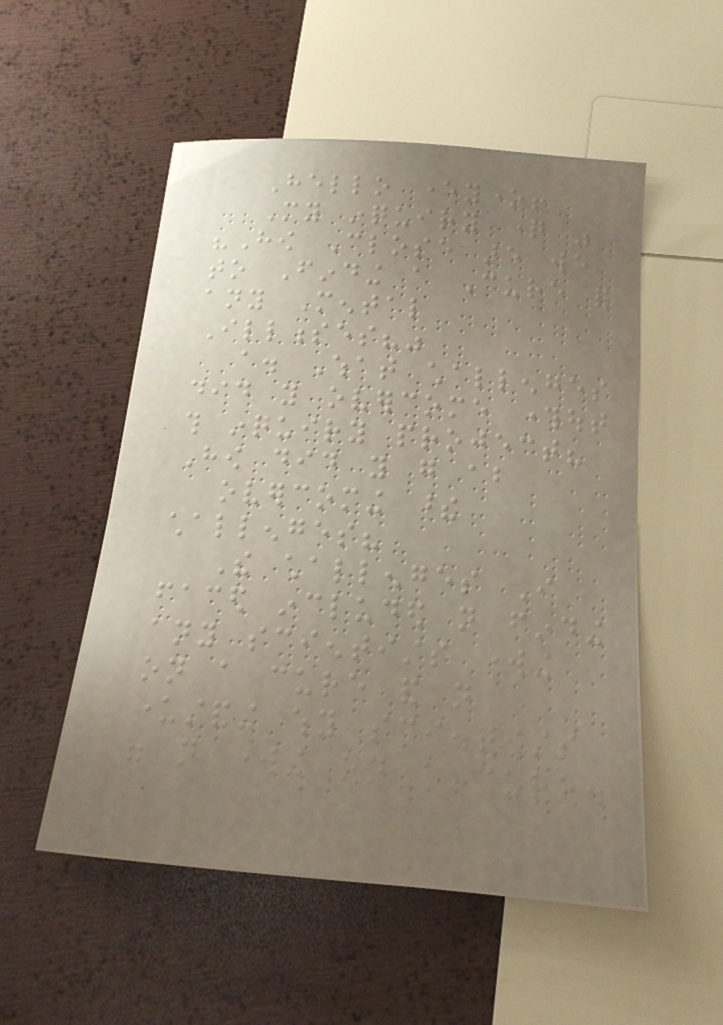Hello everyone!
My inquiry question was
"How Close are we
to Finding a Cure for
any Mental
Illnesses?"
a. What challenges
did you overcome throughout
this inquiry project?
How did you go about
overcoming these
challenges?
The challenges I
faced included not finding
any scientists working
on a cure and not
understanding why scientists
were not working on a cure.
